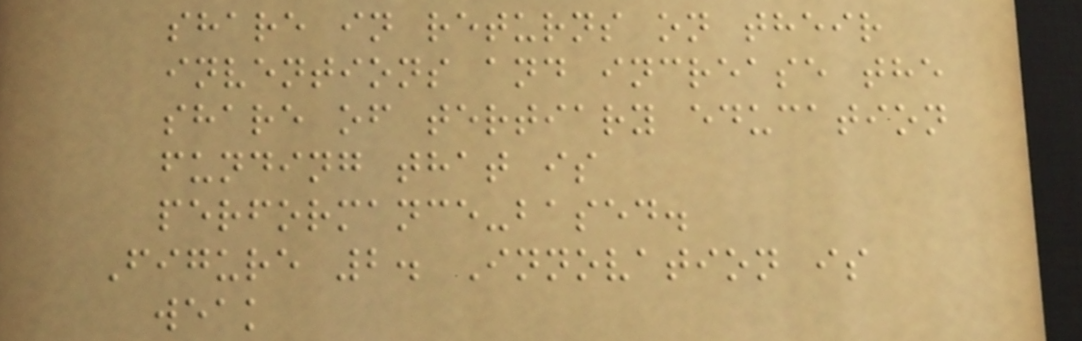share in returns on their
inventions and increase the
share of tertiary education
funding that is
performance-based.
Figure 2. Innovation is
weak
